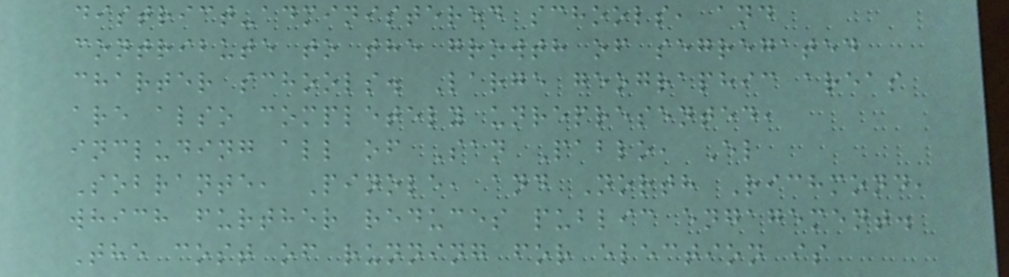district-administered schools, and
contribute to the growth of segregated
charter schools. Large geographic areas
are also completely unrepresented,
including all of San Pablo, El
Sobrante, Pinole, and North Richmond,
which further reduces public engagement.
The cost of running for election is
